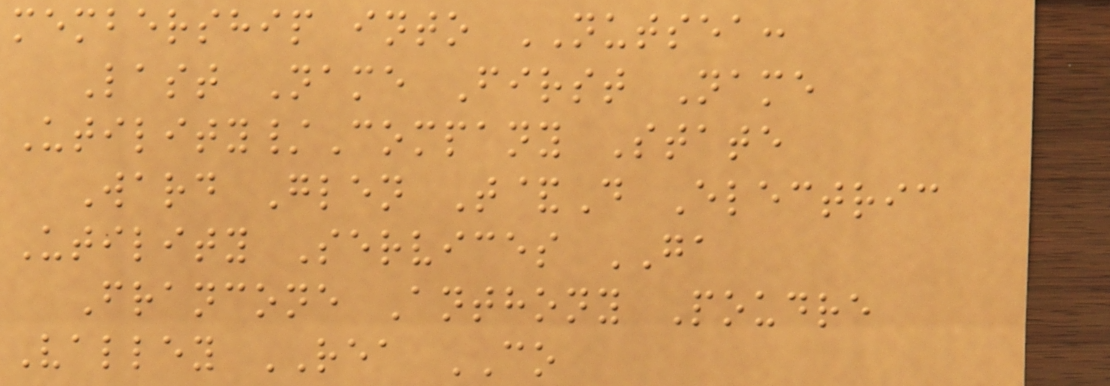membership into NUTSEA:
Last Name First Name
Utility/Company State
Ward Glen T&D Electric
Utility Services GA
Francone Anthony Poudre
Valley REA CO
